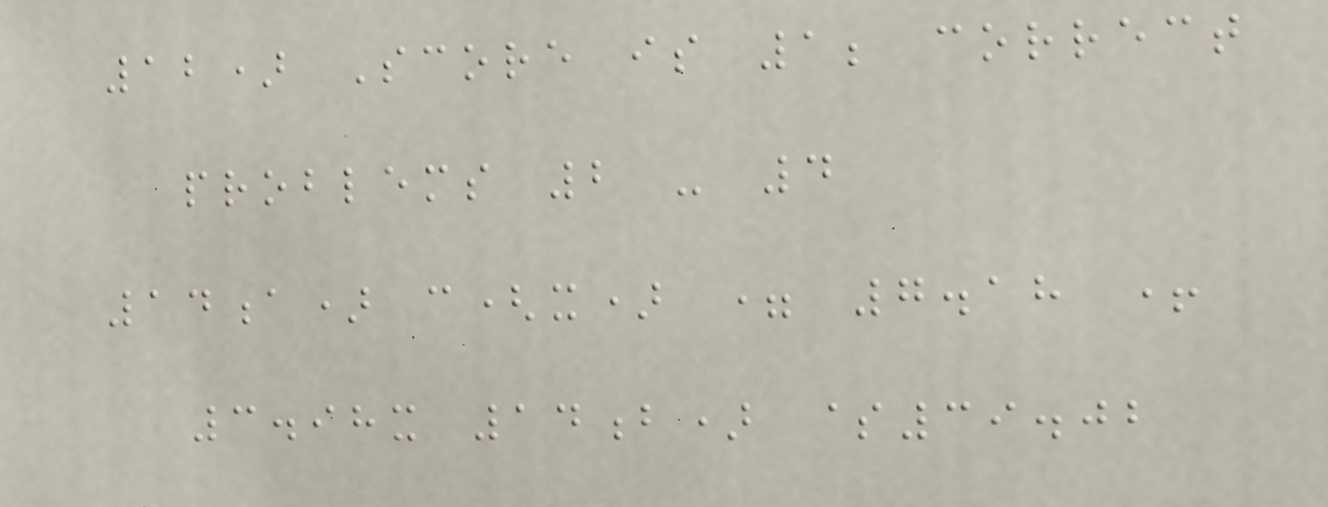12) Score is 1; correct
problems 2 - 4
14a) c(x) = 7.18 +
3.98x 14b) $39.02
